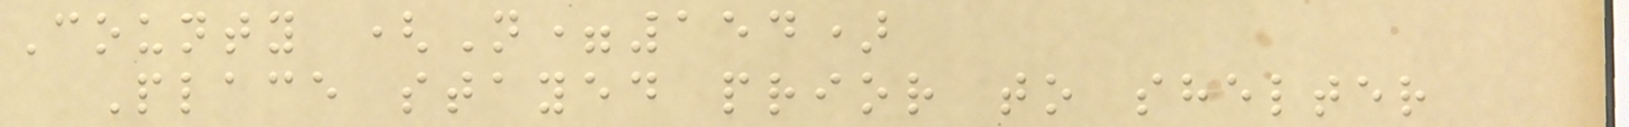County (N=154)
Place stayed prior to shelter
